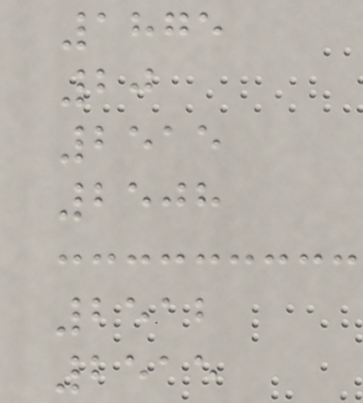1875
20
2515
2508
2512
2515
